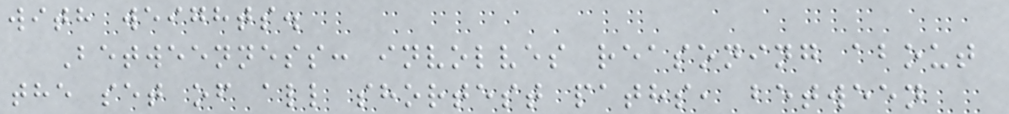with weights.
Betweenness: involves reasoning about
the set of all shortest paths, between
